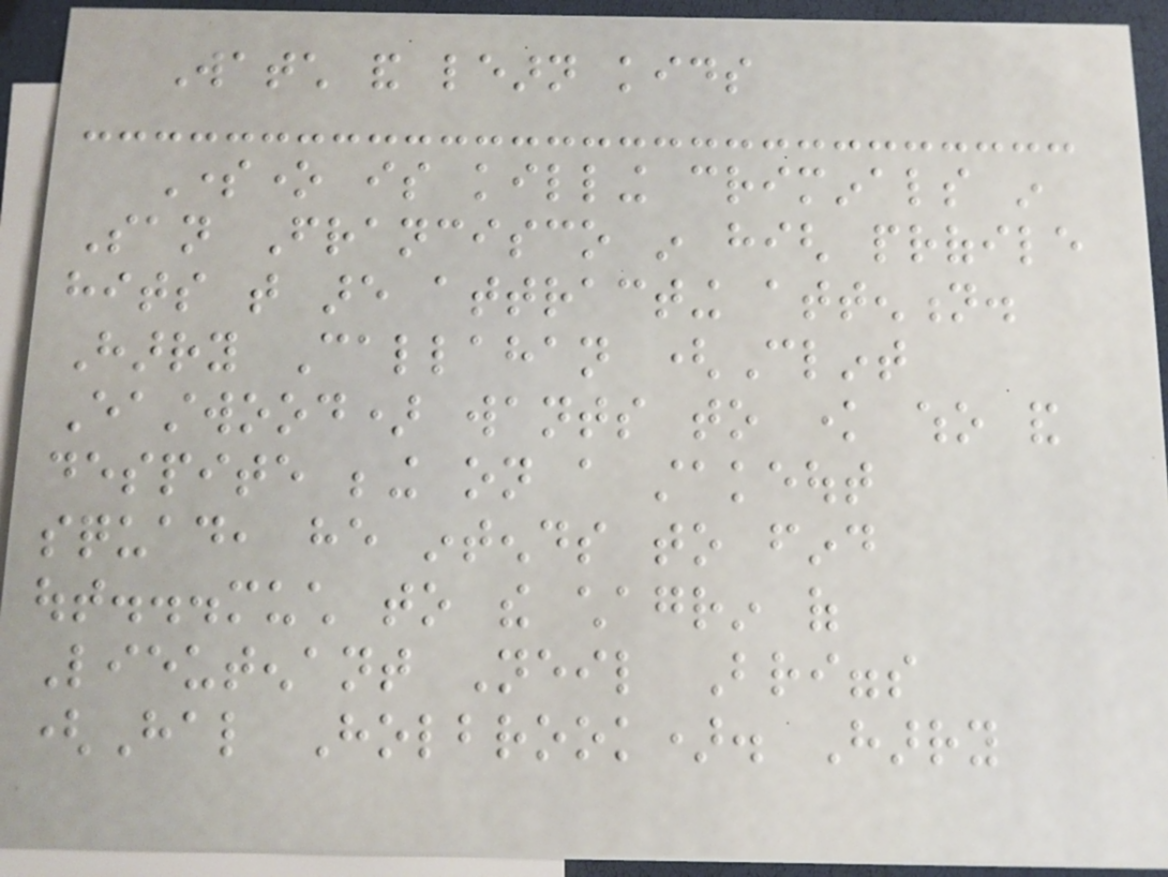Watch and learn kids
Someone is killing criminals in
San Francisco in high profile
hits that are attracting attention.
Harry Callahan (Clint
Eastwood) wants to know who and
despite being on a stakeout
squad, he intends to find
out...much to the chagrin of
Lieutenant Neil Briggs
(Hal Holbrook). Harry
